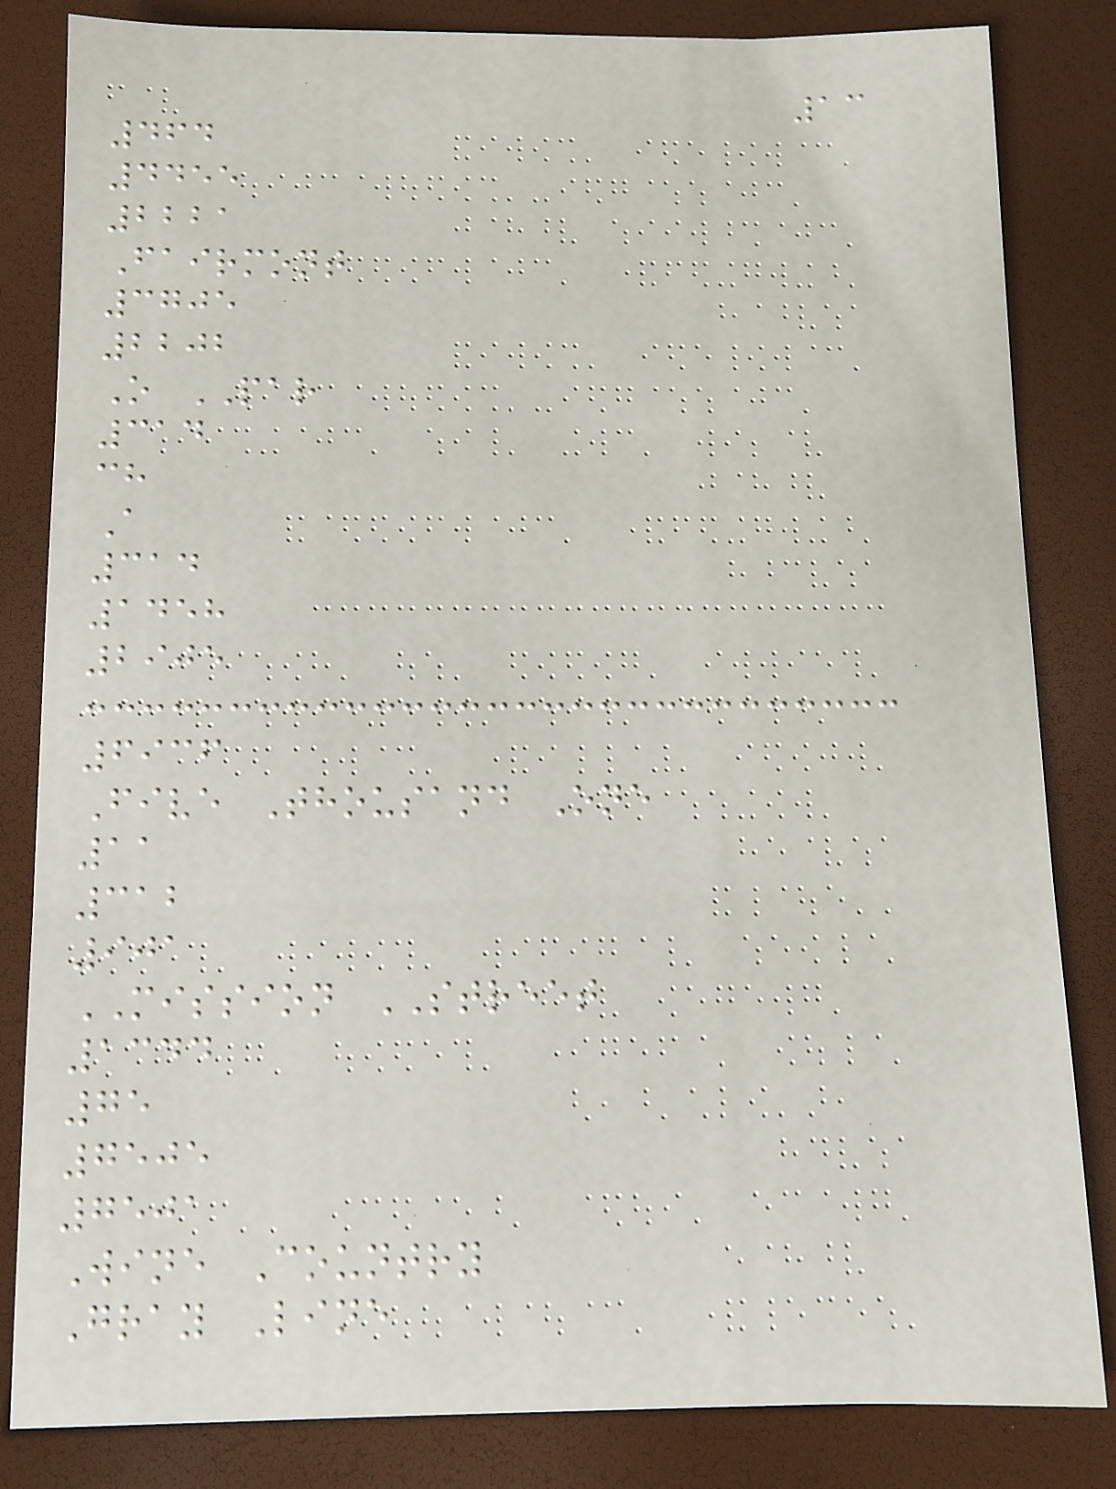13
464
4455
2221
Fairmont
3705
2202
O PAR
314
ch
A
314
1458
2905
6936
Five Thousand One
11
312
901
MISSION STREET
1344
75
7505
7501
Wine Country
Gray Line
